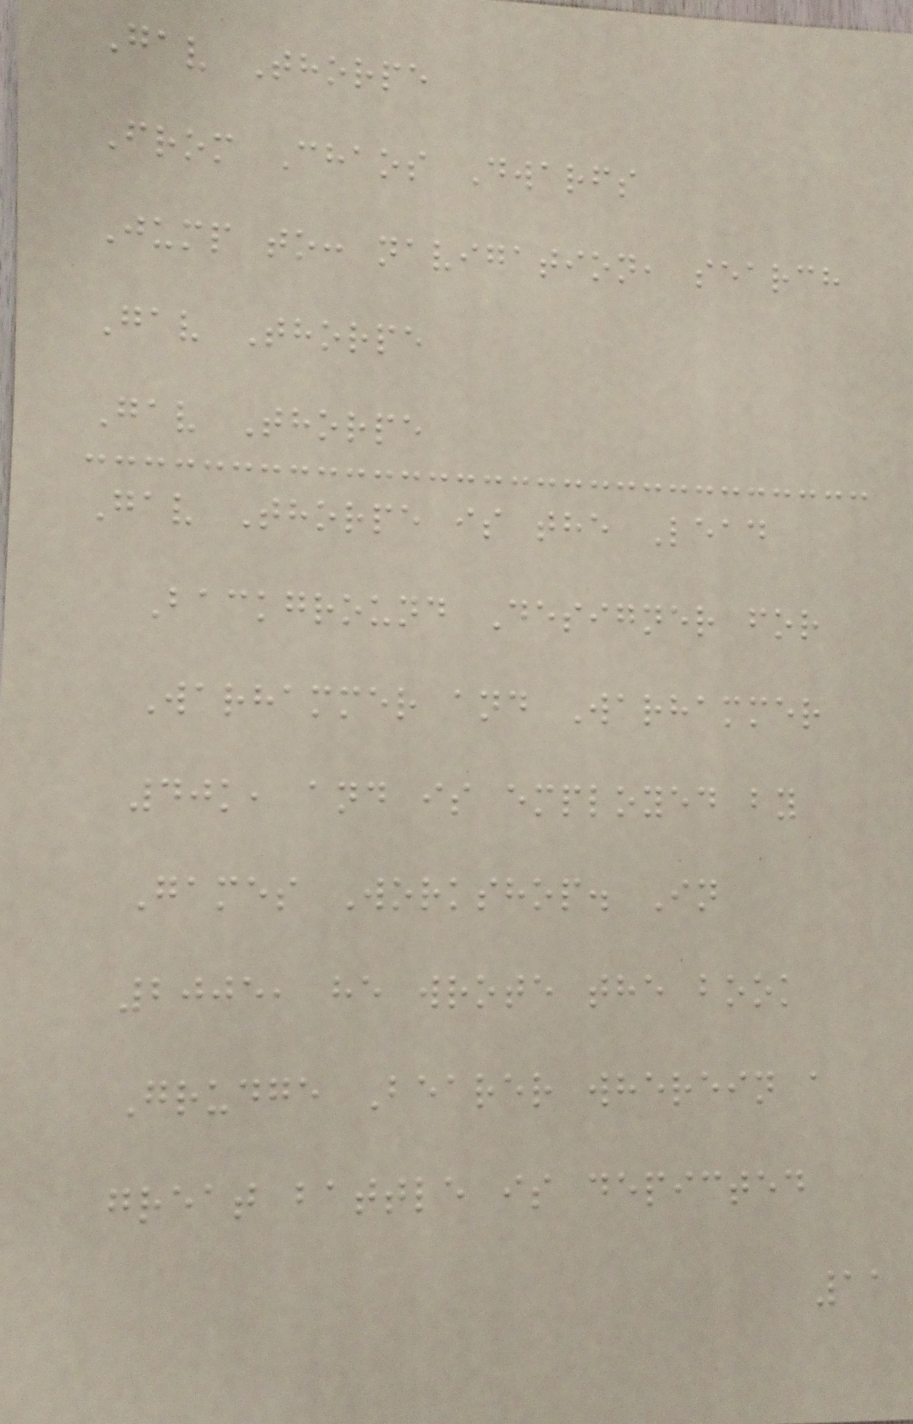Gav Thorpe
From Chaos Dwarfs
Jump to: navigation, search
Gav Thorpe
Gav Thorpe
Gav Thorpe is the Lead
Background Designer for
Warhammer and Warhammer
40k, and is employed by
Games Workshop. In
2005, he wrote the book
Grudge Bearer wherein a
great battle is depicted
11
